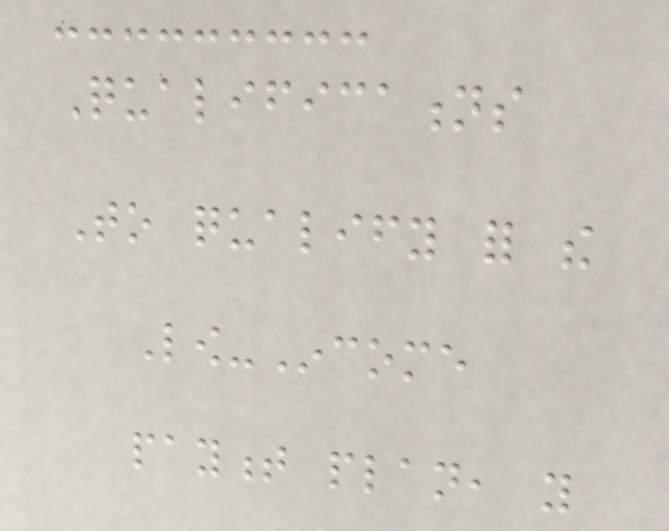Qualifications
To qualify for the
Low-Income
payment plan, you
